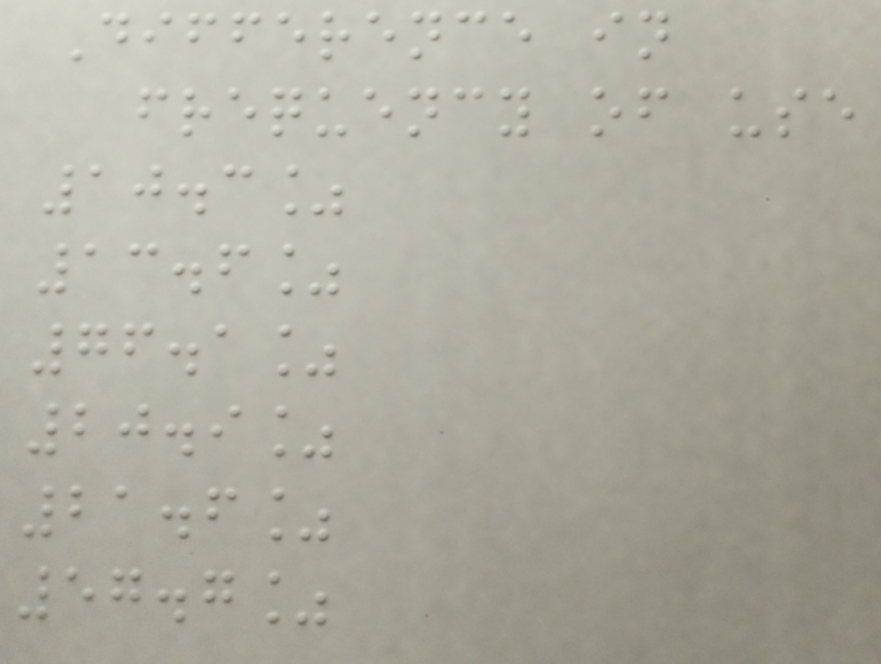Difference in
frequency of use
10.3%
13.6%
76.1%
20.9%
21.6%
57.7%
